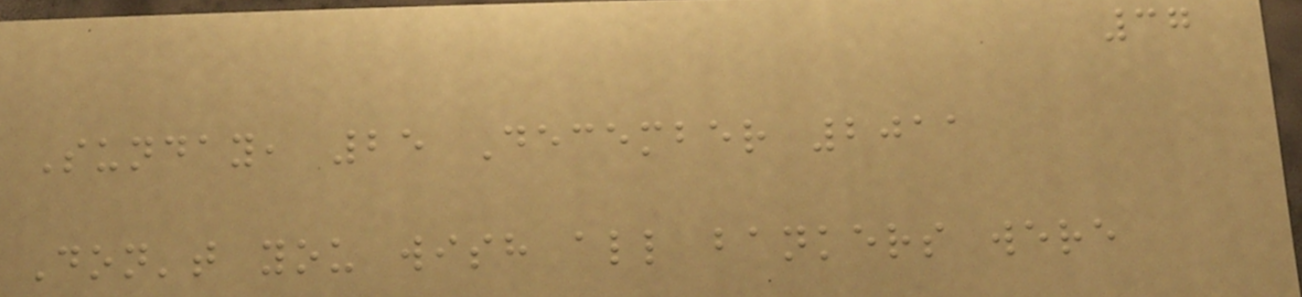37
Sunday, 25 December 2011
Don't you wish all bankers were
